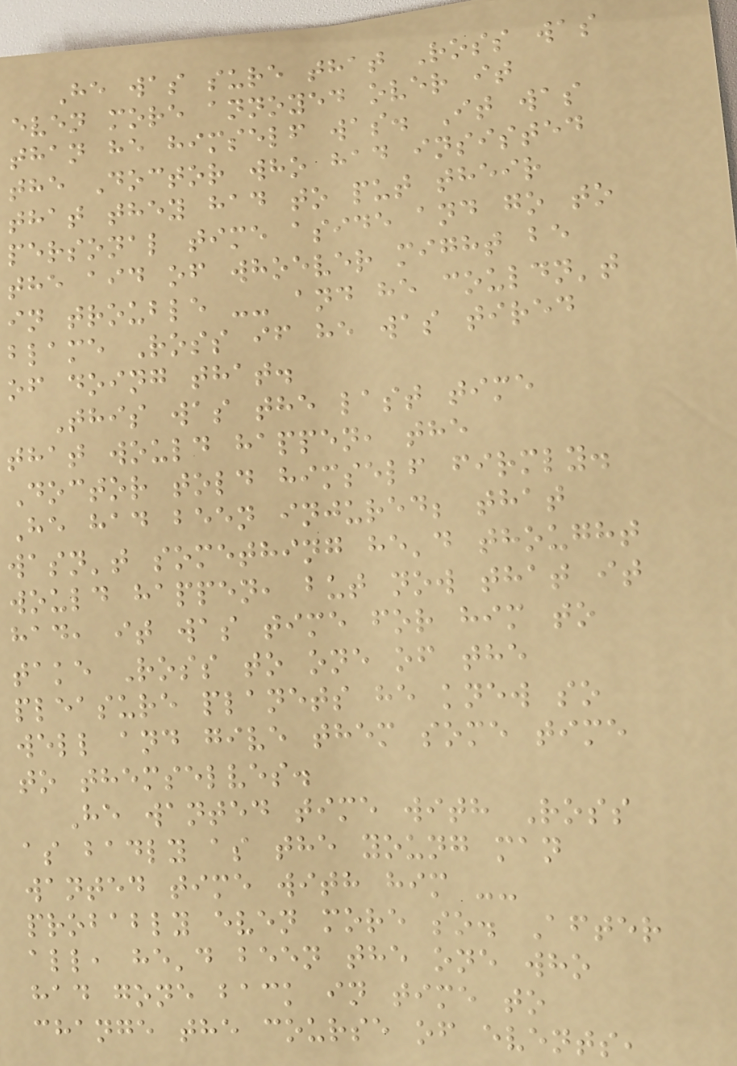He was sure that Ross was
even more annoyed over it
than he himself was. It was
the Doctor who had insisted
that they had to put their
personal time aside and go to
the aid of whoever might be
in trouble -- and he couldn't
blame Ross if he was tired
of doing that.
This was the last time
that would happen, the
Doctor told himself firmly.
He had been injured; that
wasn't something he'd thought
would happen, but now that it
had, it was time for him to
take Ross to one of the
pleasure planets he knew so
well and give them some time
to themselves.
He wanted time with Ross
as badly as the young man
wanted time with him --
probably even more so. After
all, he'd been the one who
had gone back in time to
change the course of events,
